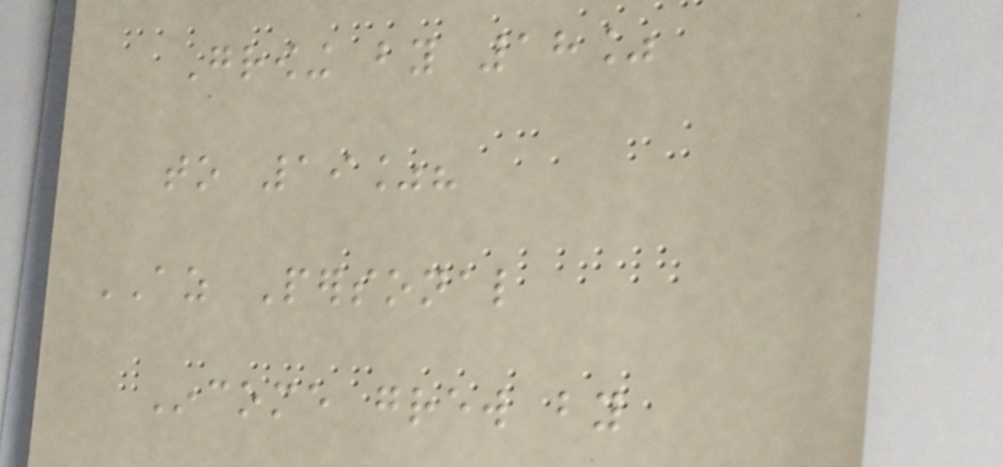Growing by 18%
to 19%?
AZ Personal
Income grew by
